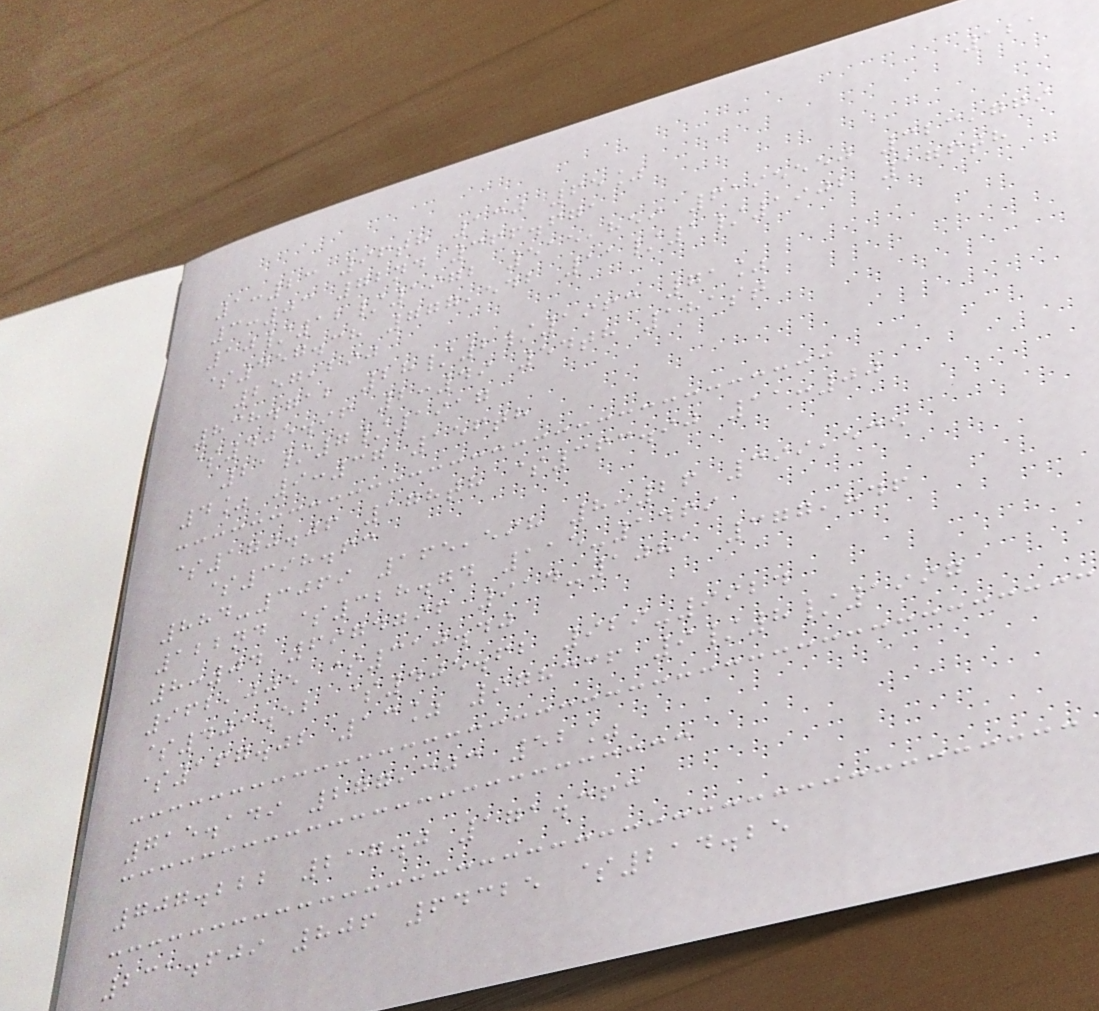121
1:23 96th 130 65%
3:03 72nd 366.671
10/12/1972 515,859 6195550 323,779
$457.38 777,542 11/1/1902 176th
257,290
838.712 28/2/1963 71%
$405.96 2:49 54th 181st
21/7/1917
4% 9:37 156th
$170.06 178th $363.90 11:00
$398.63
884-3069 165,598 8:26 399,535
122nd $328.74 115-1469
8:04 6974796 914-1081 377,846
962,005 $310.40
$401.52 $405.62 929-9924
$167.02 13% 978336 9/8/1997
715.149 277,303 52%
707.222 217.0 171.363
231.609 806 64325 $214.25
